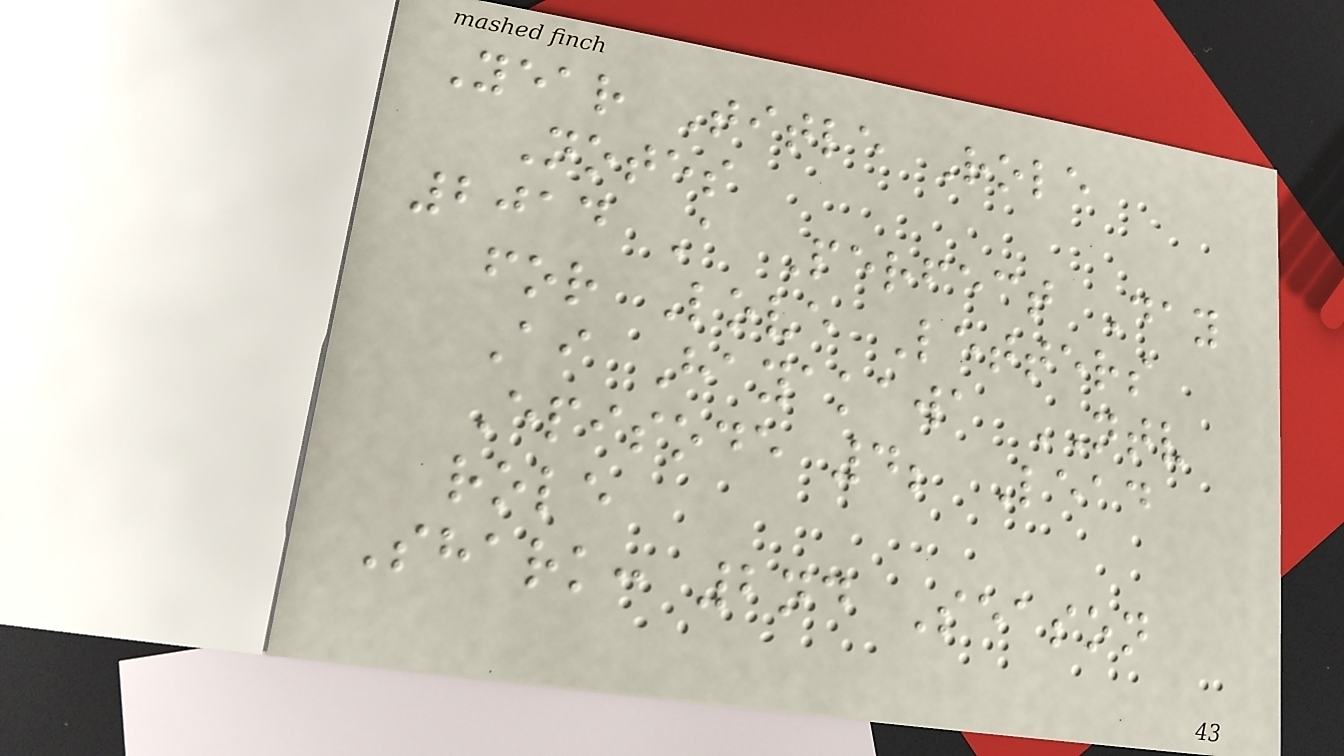Year Title Role
Notes
2014 A Perfect Day
for Love Letters
Ai Hayakawa NTV
Episode 4; Lead
role
Shark: 2nd Season
